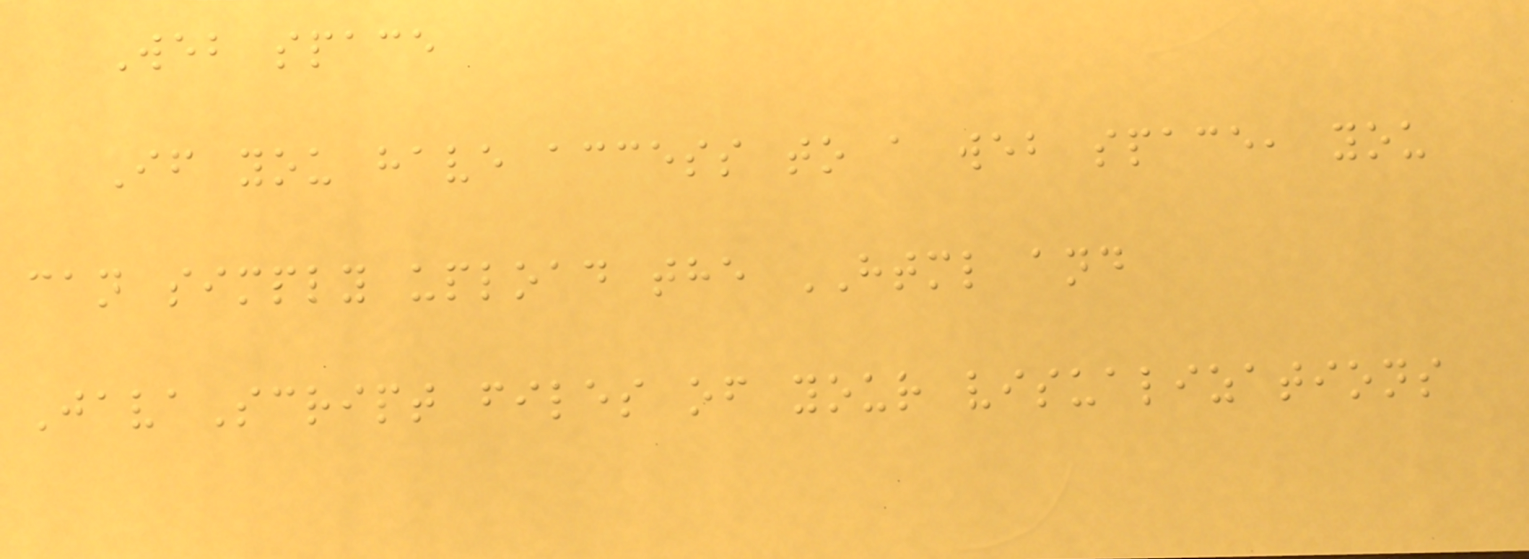Web space
If you have access to a web space, you
can simply upload the HTML and
JavaScript files of your visualizations
